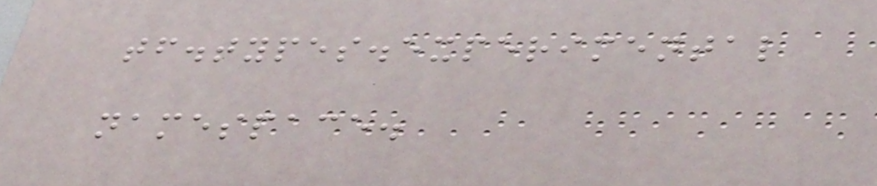tf.types.experimental
namespace.
